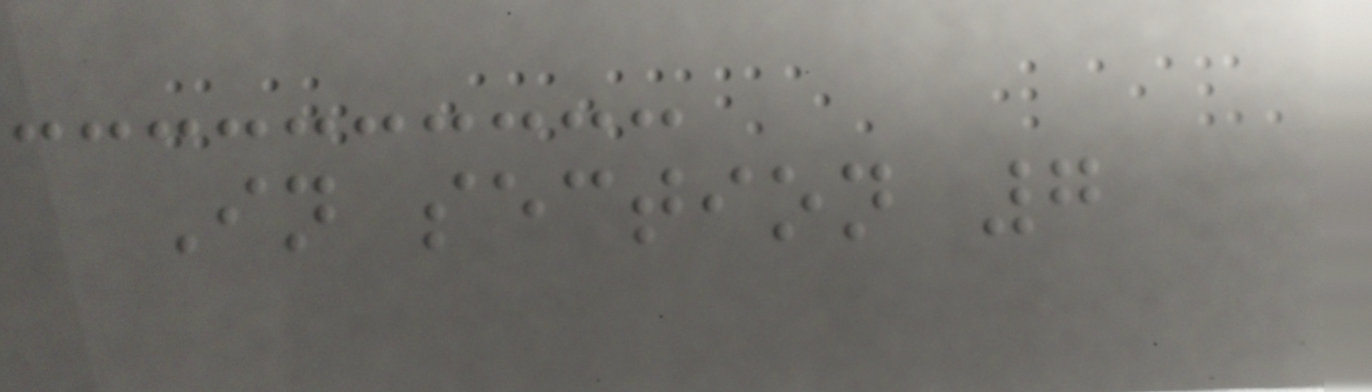In section 7
